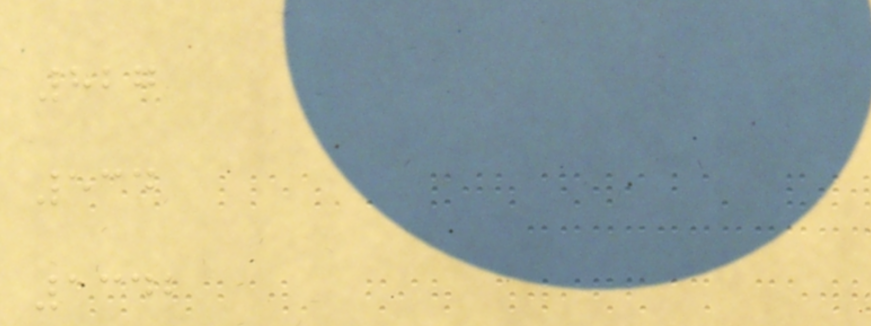827
534
1342
